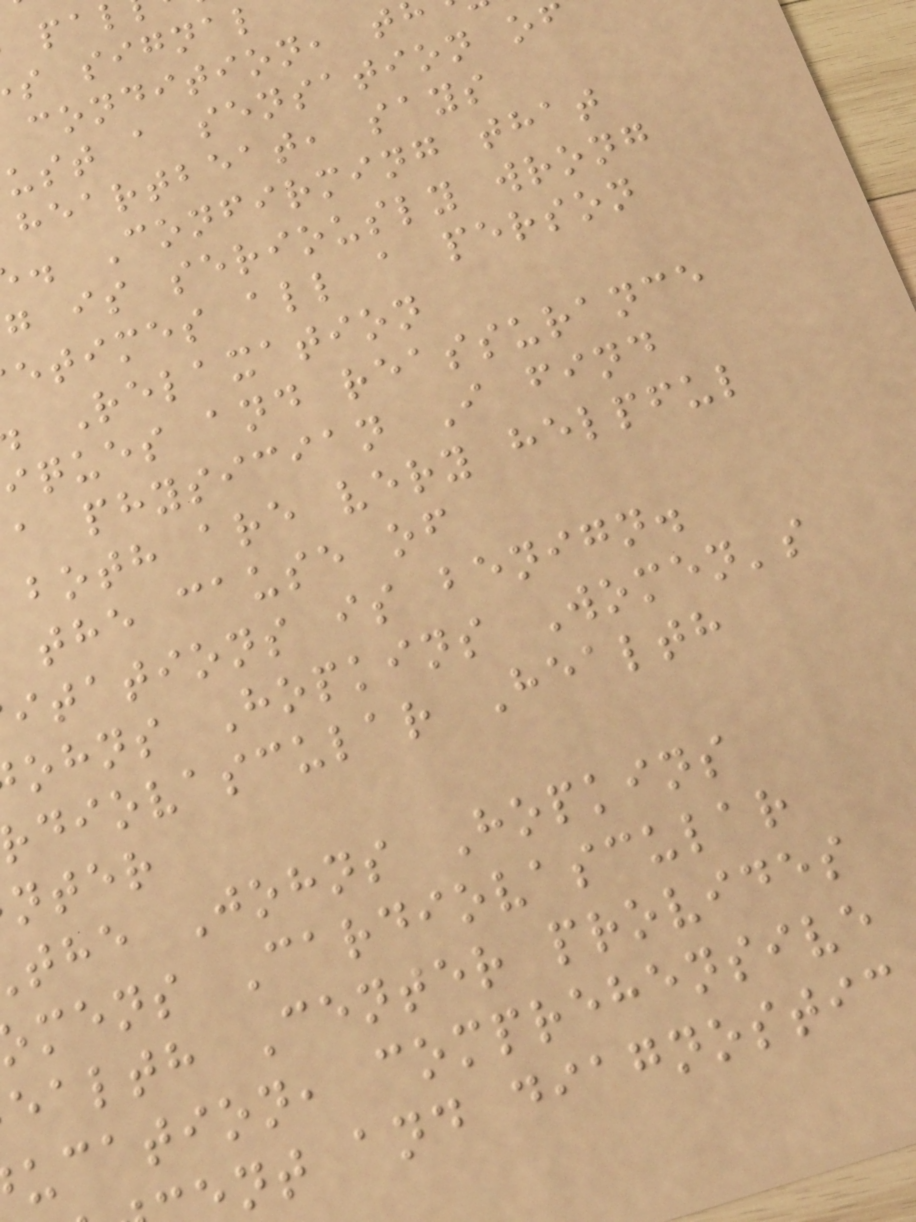s signal
condition, t
ust a sensation of
heartbeat, says
. Confirming that
g is seriously wrong
etimes all a person
Relaxation
iques and reassurance
a physician I find
both are very helpful
the cause of
itations is benign.
ohns Hopkins Women's
diovascular Health
nter
the Johns Hopkins
mens Cardiovascular
ealth Center provides
ucation, comprehensive
nt and diagnostic
